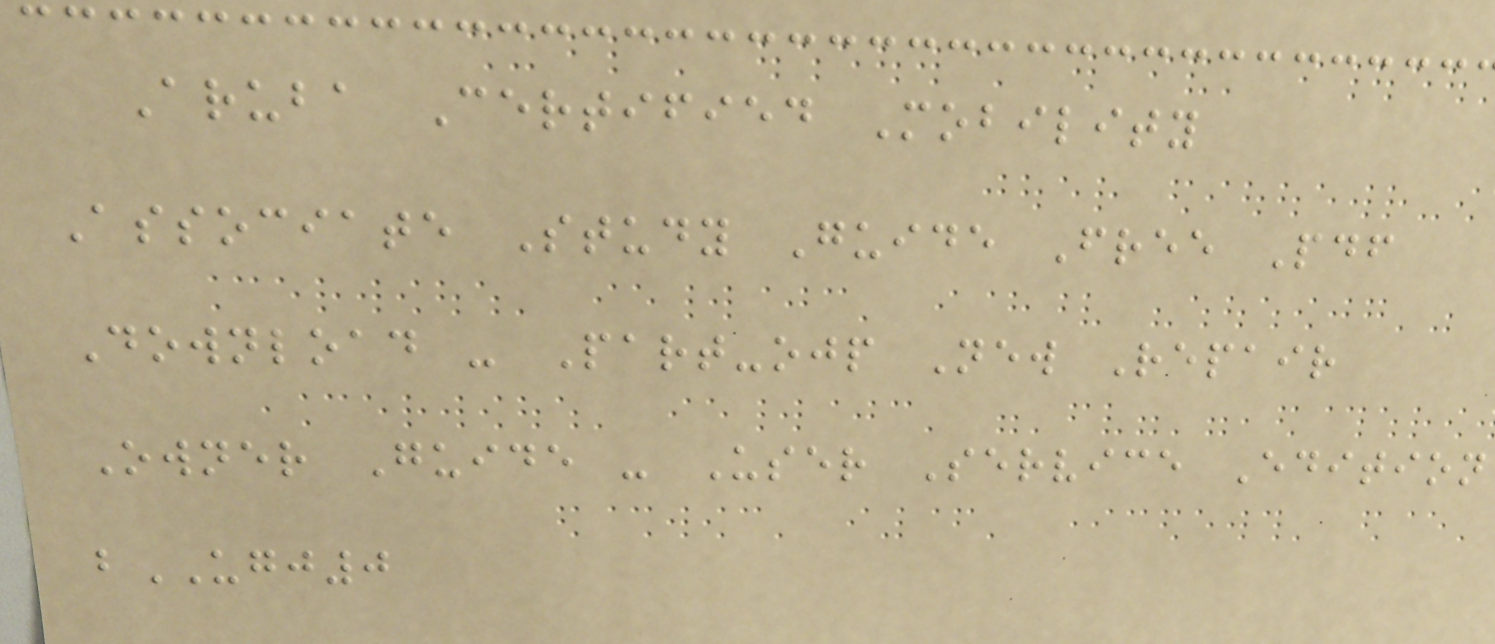Aruba Certified Mobility
Associate Study Guide Free Pdf
Download - Part-ojp New Repair
Owner Guide - User Service Edition
bUGJ0
